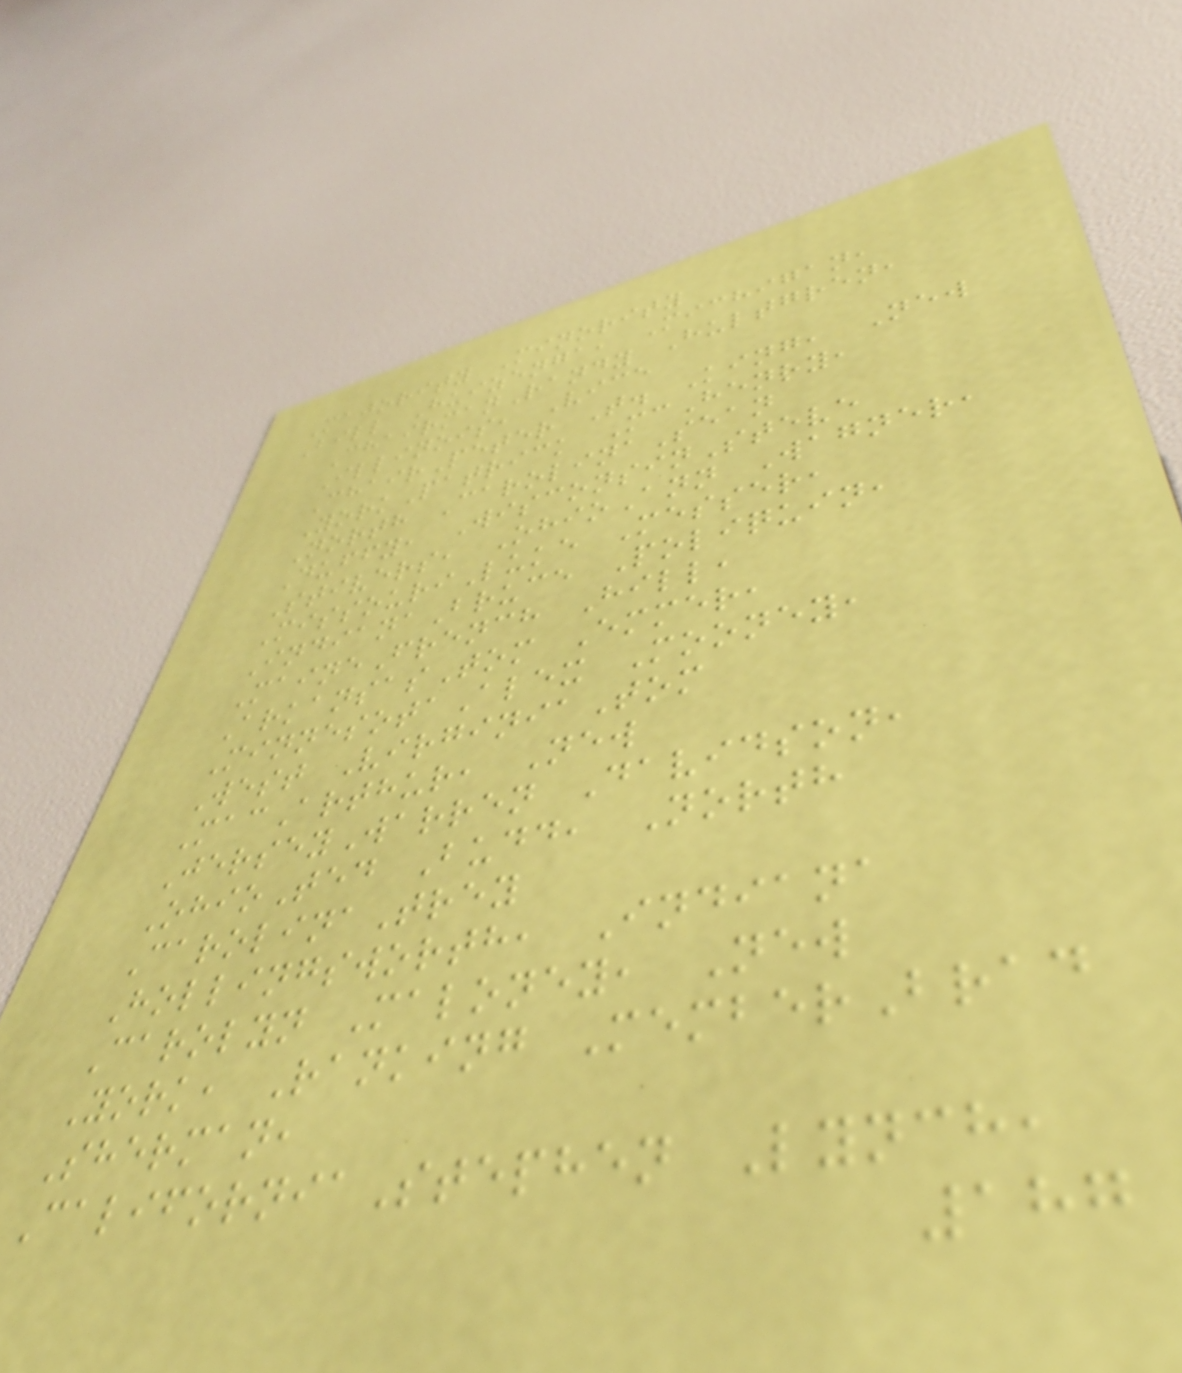Majority Minority
Bill Huizenga, Michigan,
ChairmanRandy Hultgren,
Illinois, Vice
ChairPeter T. King, New
YorkPatrick McHenry,
North CarolinaSean
Duffy, WisconsinSteve
Stivers, OhioAnn Wagner,
MissouriLuke Messer,
IndianaBruce Poliquin,
MaineFrench Hill,
ArkansasTom Emmer,
MinnesotaAlex Mooney,
West VirginiaTom
MacArthur, New
JerseyWarren Davidson,
OhioTed Budd, North
CarolinaTrey
Hollingsworth, Indiana
Carolyn Maloney, New
York, Ranking MemberBrad
Sherman,
CaliforniaStephen Lynch,
187
